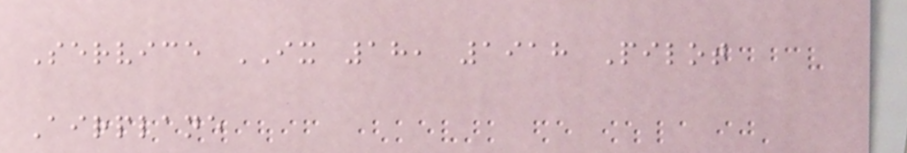Service IX 18, 1918 Pilot
Airplane
